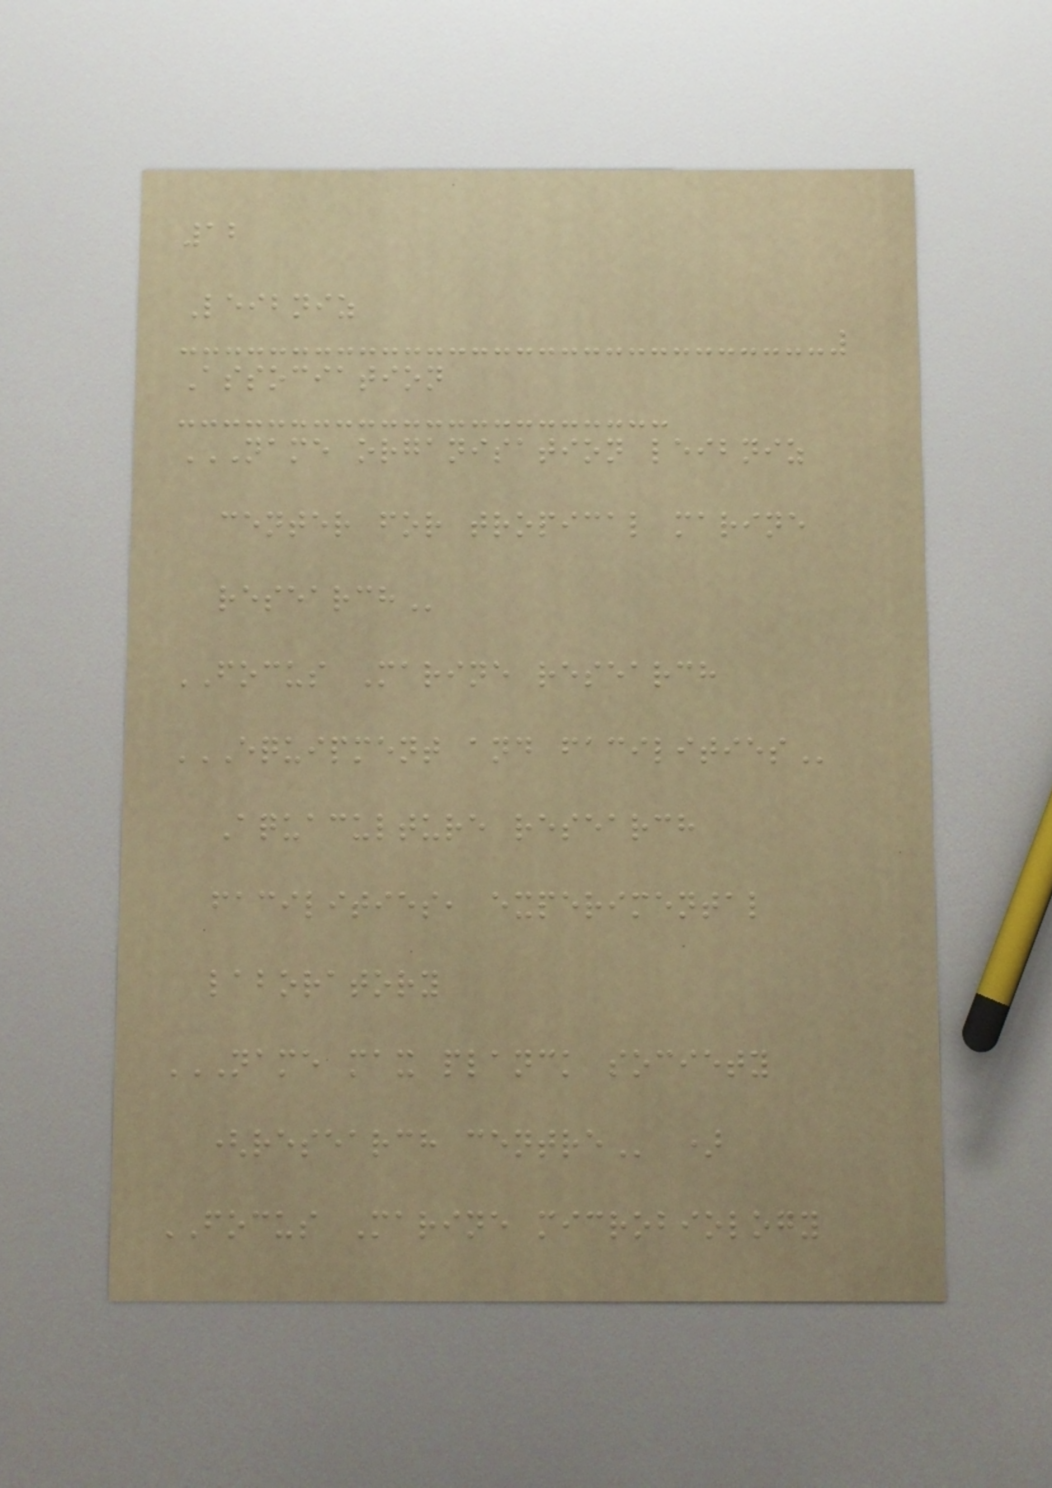12
Leibniz
Association
NAME ORGANISATION LEIBNIZ
CENTER FOR TROPICAL MARINE
RESEARCH
FOCUS Marine research
EQUIPMENT AND FACILITIES
Aquaculture research
facilities, experimental
laboratory
NAME MAX PLANCK SOCIETY
(RESEARCH CENTRE )
FOCUS Marine microbiology
